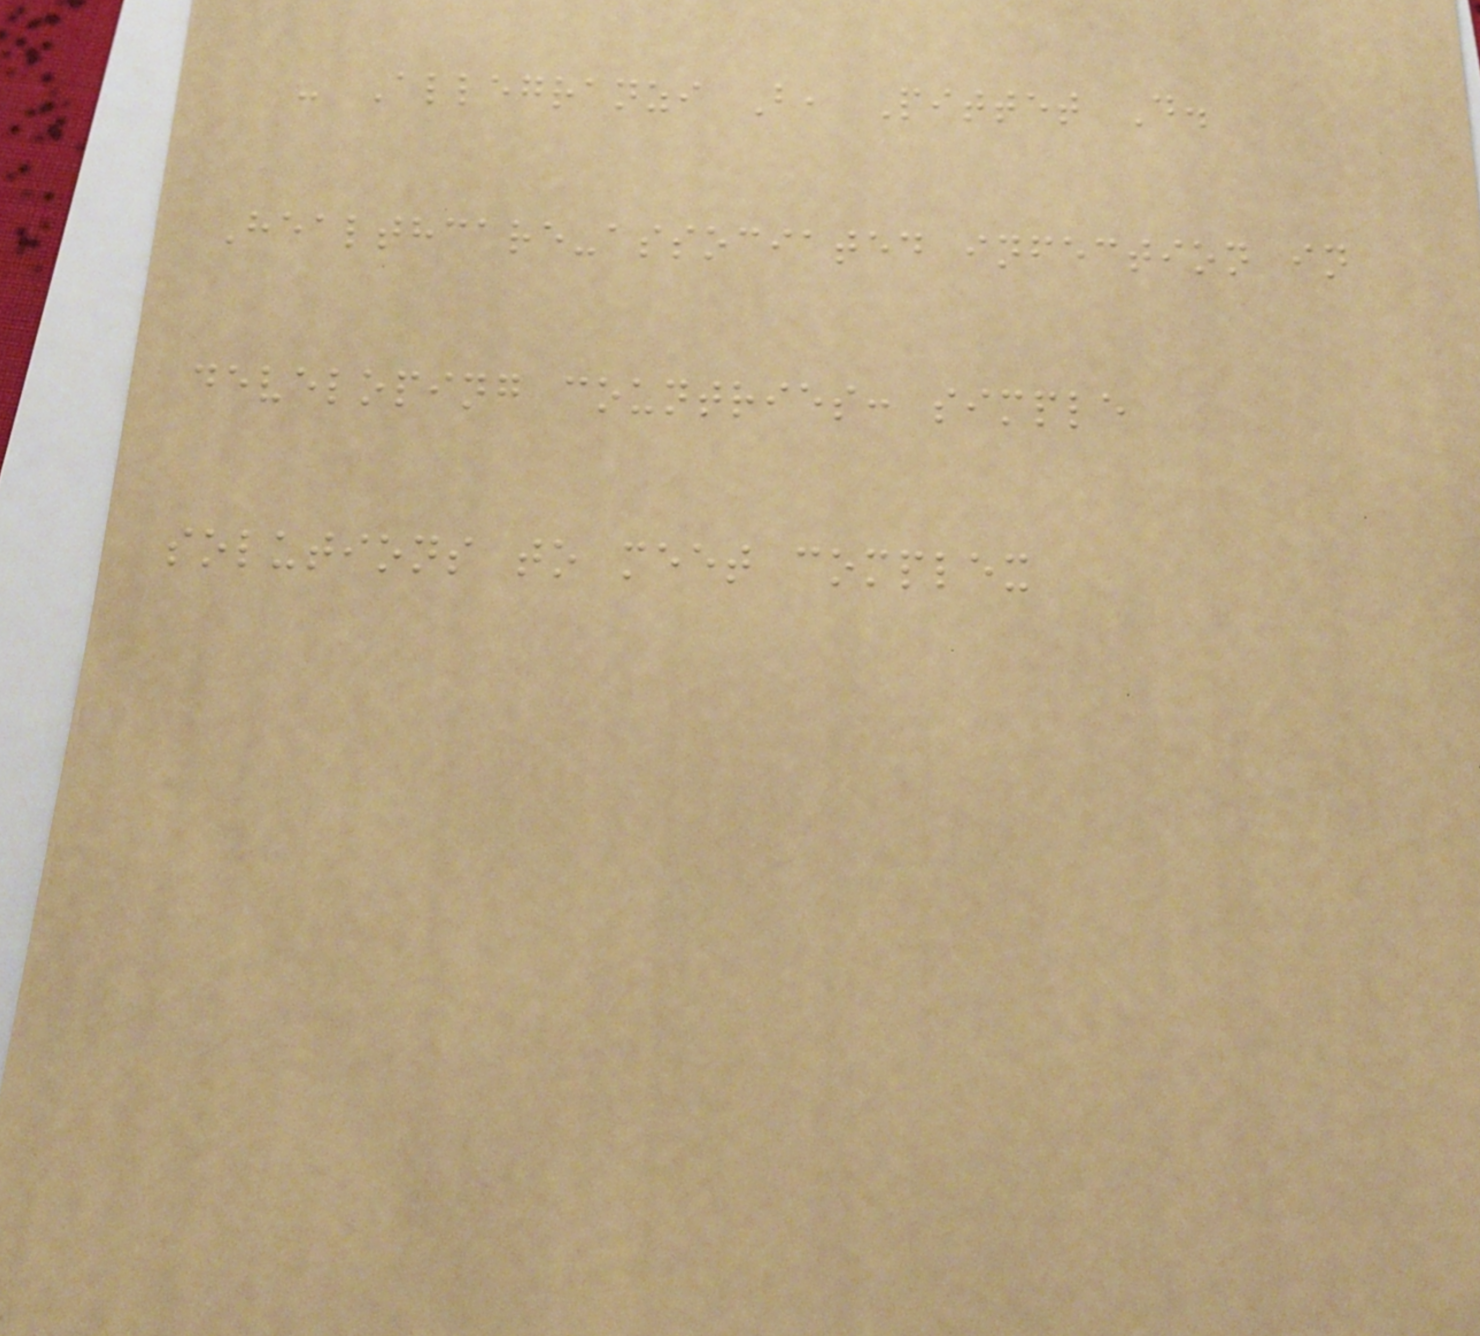- Allegranzi B, Pittet D.
Healthcare-associated infection in
developing countries: simple
solutions to meet complex
